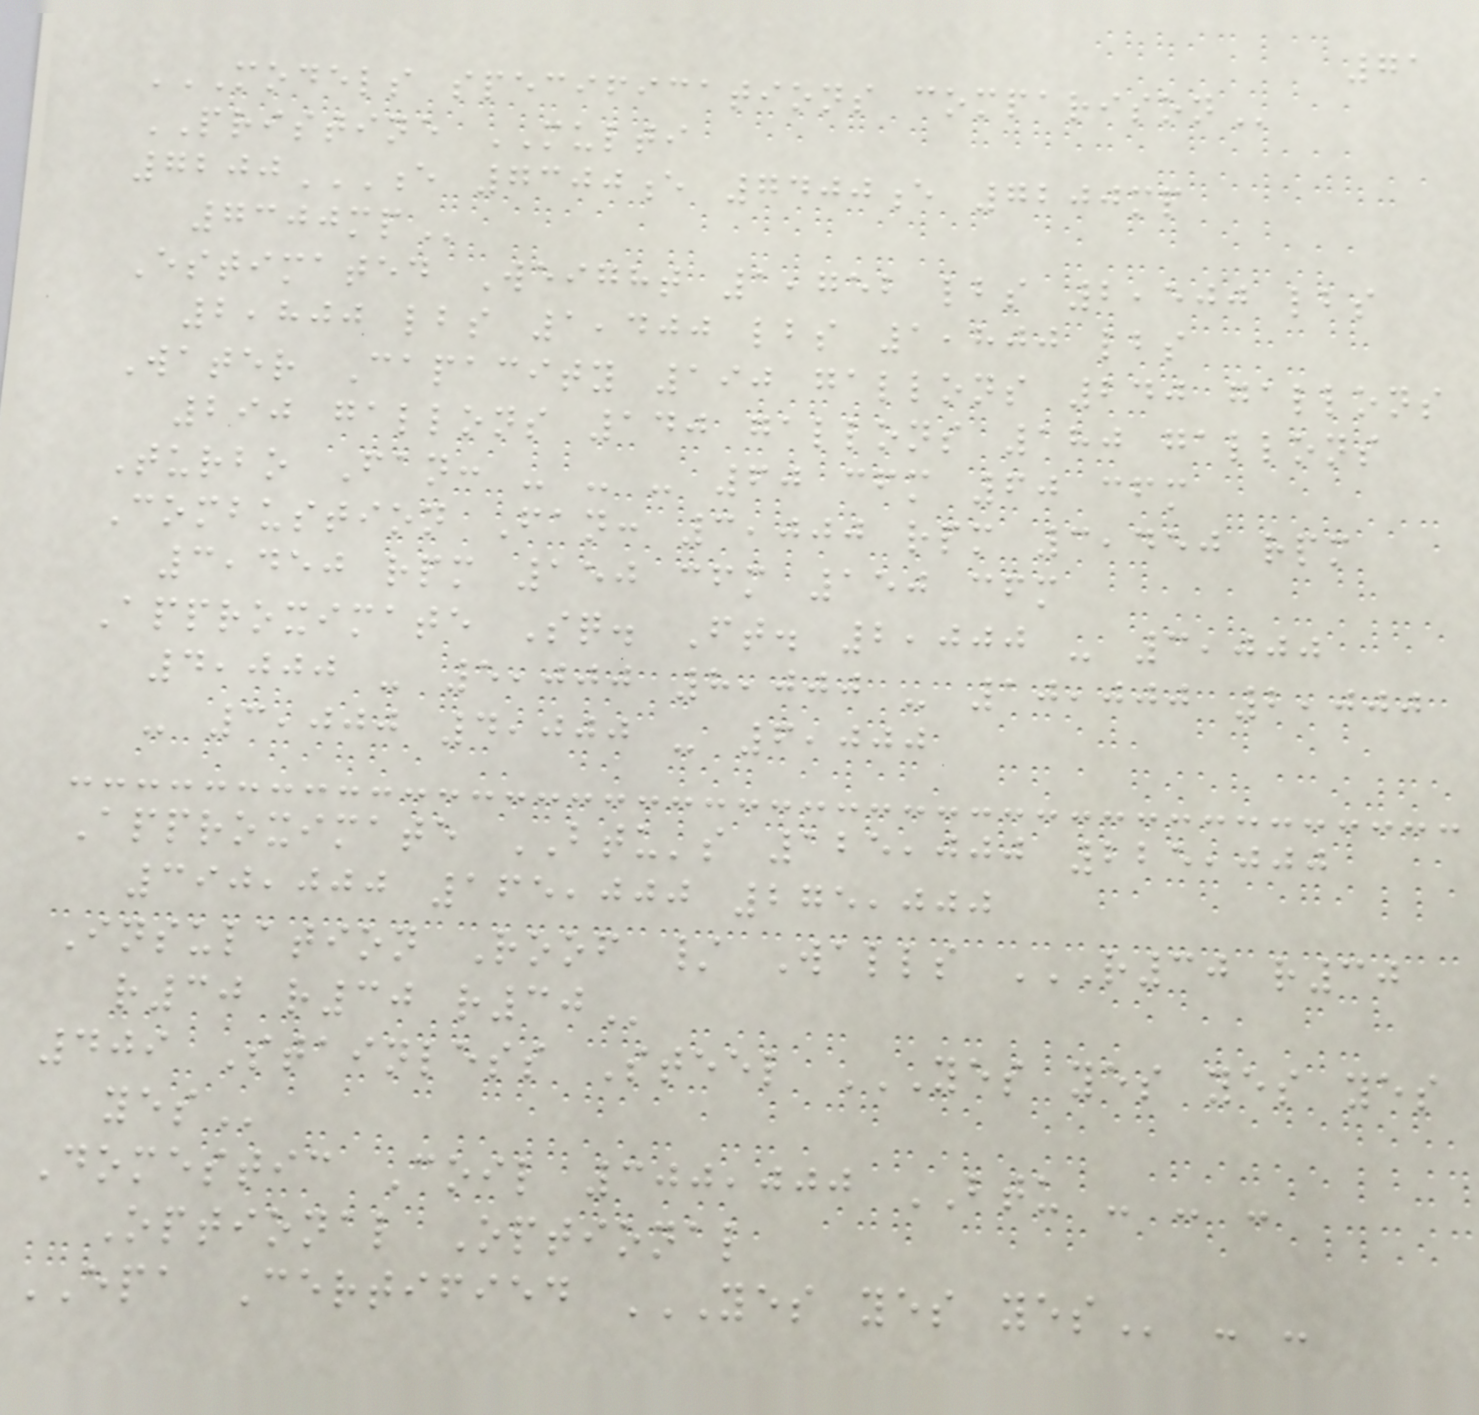71
MODELS SPECIFICATIONS COMPARISON
PRISTINE MULTI
7200E 7300E 7400E 7200MP
7300MP
Estimated Weight 1,752 lbs 2,500 lbs
2,800 lbs 1,400 lbs 1,800 lbs
Water Capacity 190 gallons 240 gallons
290 gallons 140 gallons 180 gallons
Turbo Fan: - - - 60 cfm 60 cfm
Combustion Fan: 3,000 rpm 3,450 rpm
3,450 rpm 150 cfm 150 cfm
Approximate Sq. Ft. 2,000 - 3,000
4,000 - 5,000 8,000 - 10,000 2,000
- 3,000 4,000 - 6,000
Approximate BTU's 125,000 225,000
390,000 165,000 275,000
Insulation Roof / Walls R30 R30
R30 R30 R30
409 Stainless Steel YES YES YES YES
YES
Domestic Coil 300,000 BTU - - -
Optional Optional
EPA Certified YES YES YES - -
